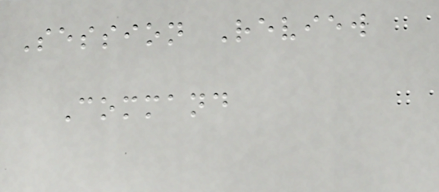Session Review
Command
